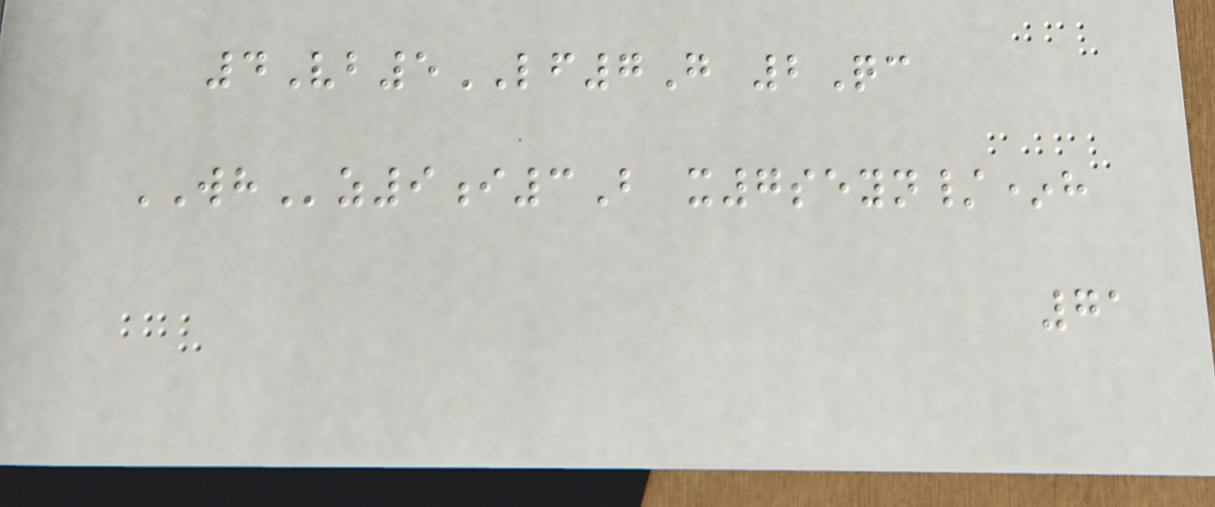4Vb5LF7G 2Qc
WHz9i3B x7seyn/*h
71
